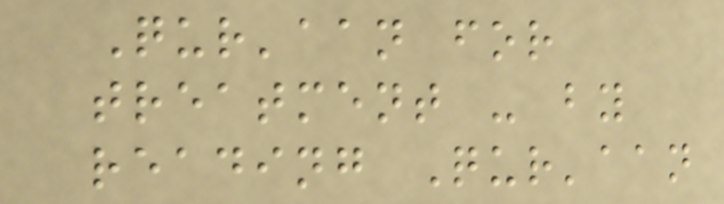Qur'aan for
treatment - by
reading Qur'aan
